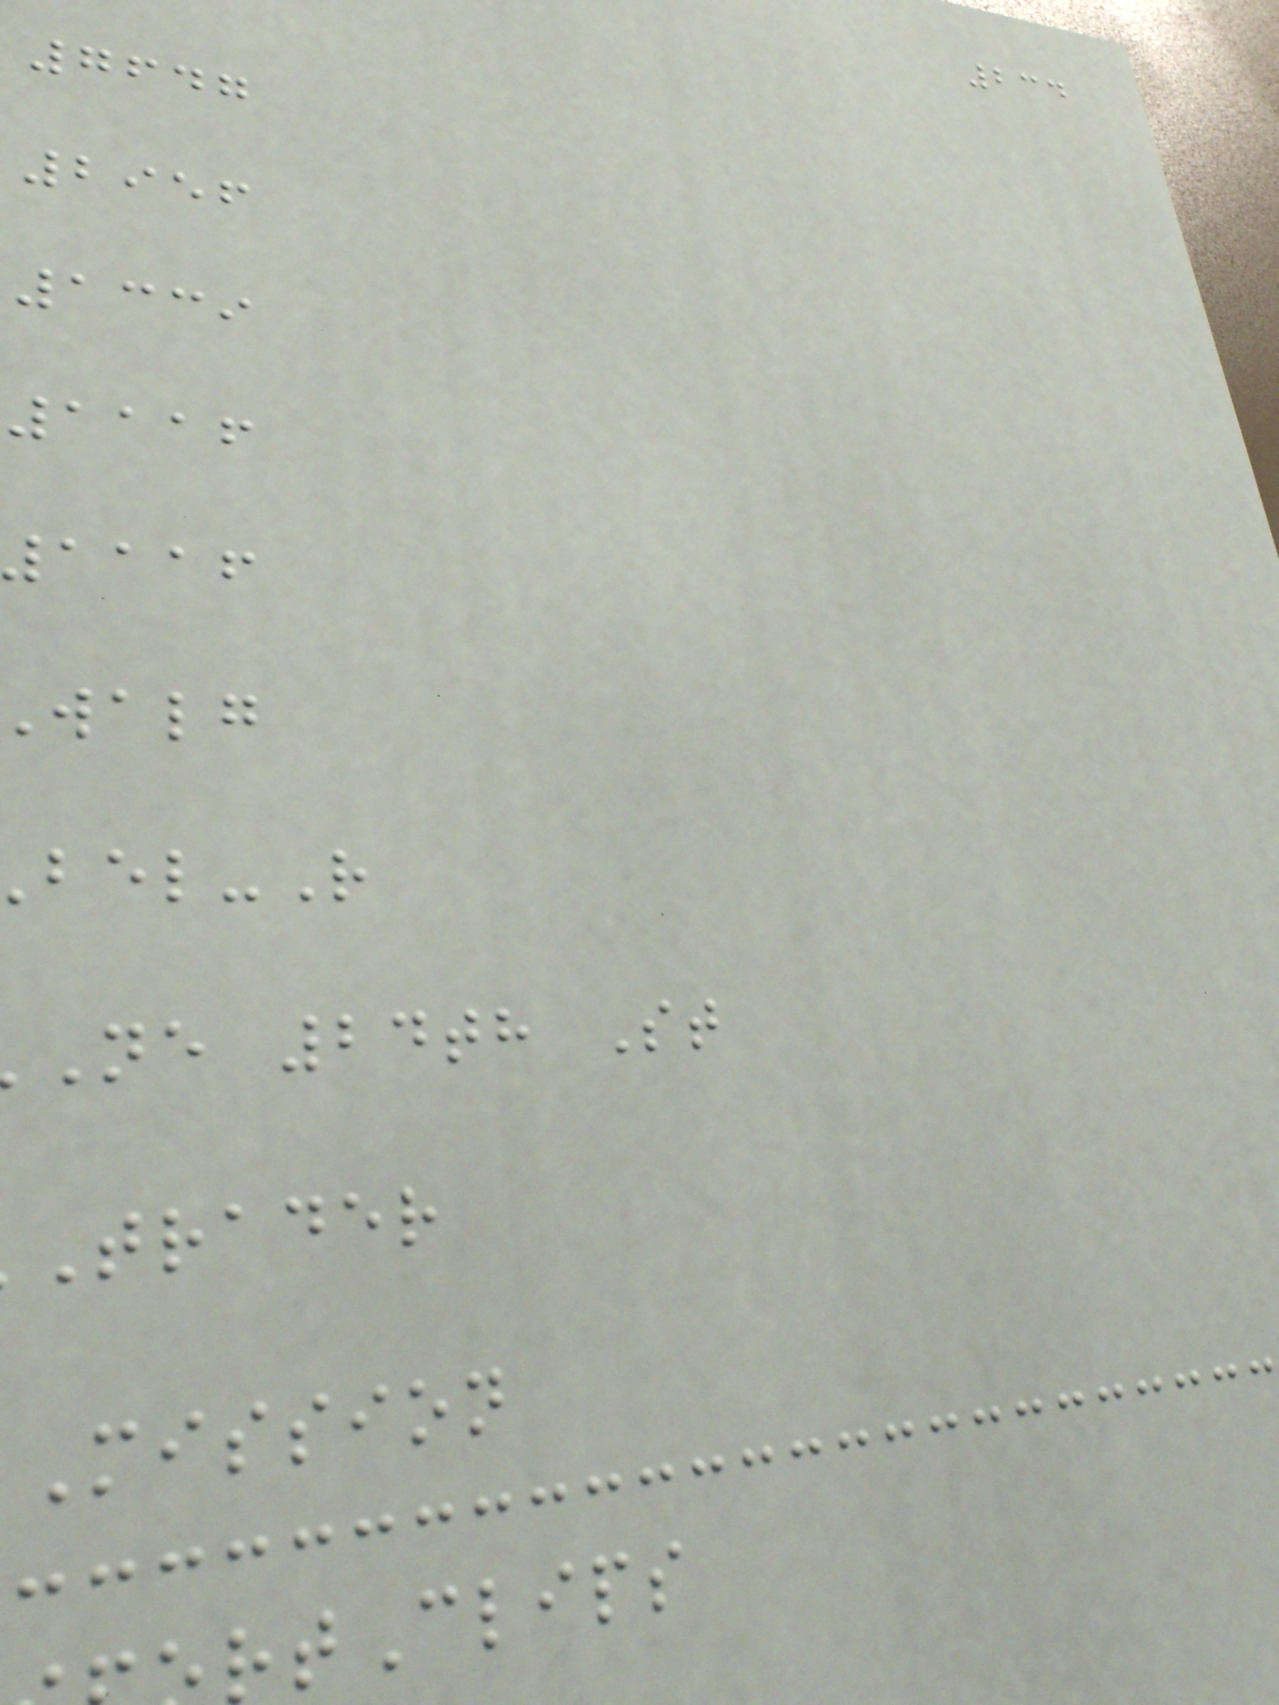234
7647
2956
1339
1116
1116
walg
el-R
ne 24th St
trader
mission
rtClips
